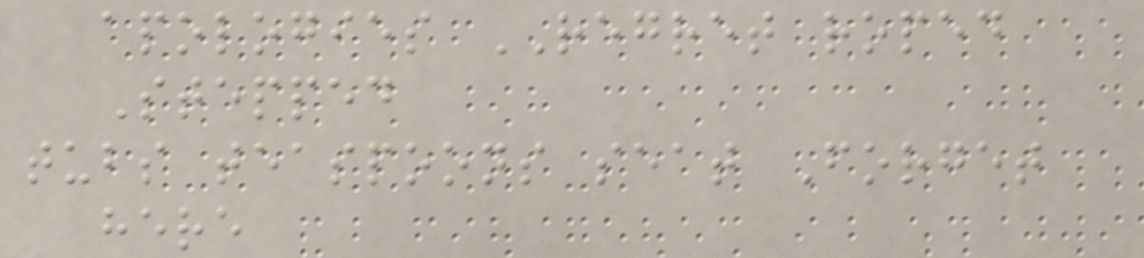apologies REGRET roped
Stepped
tubs teaspoons seat Forget
here
